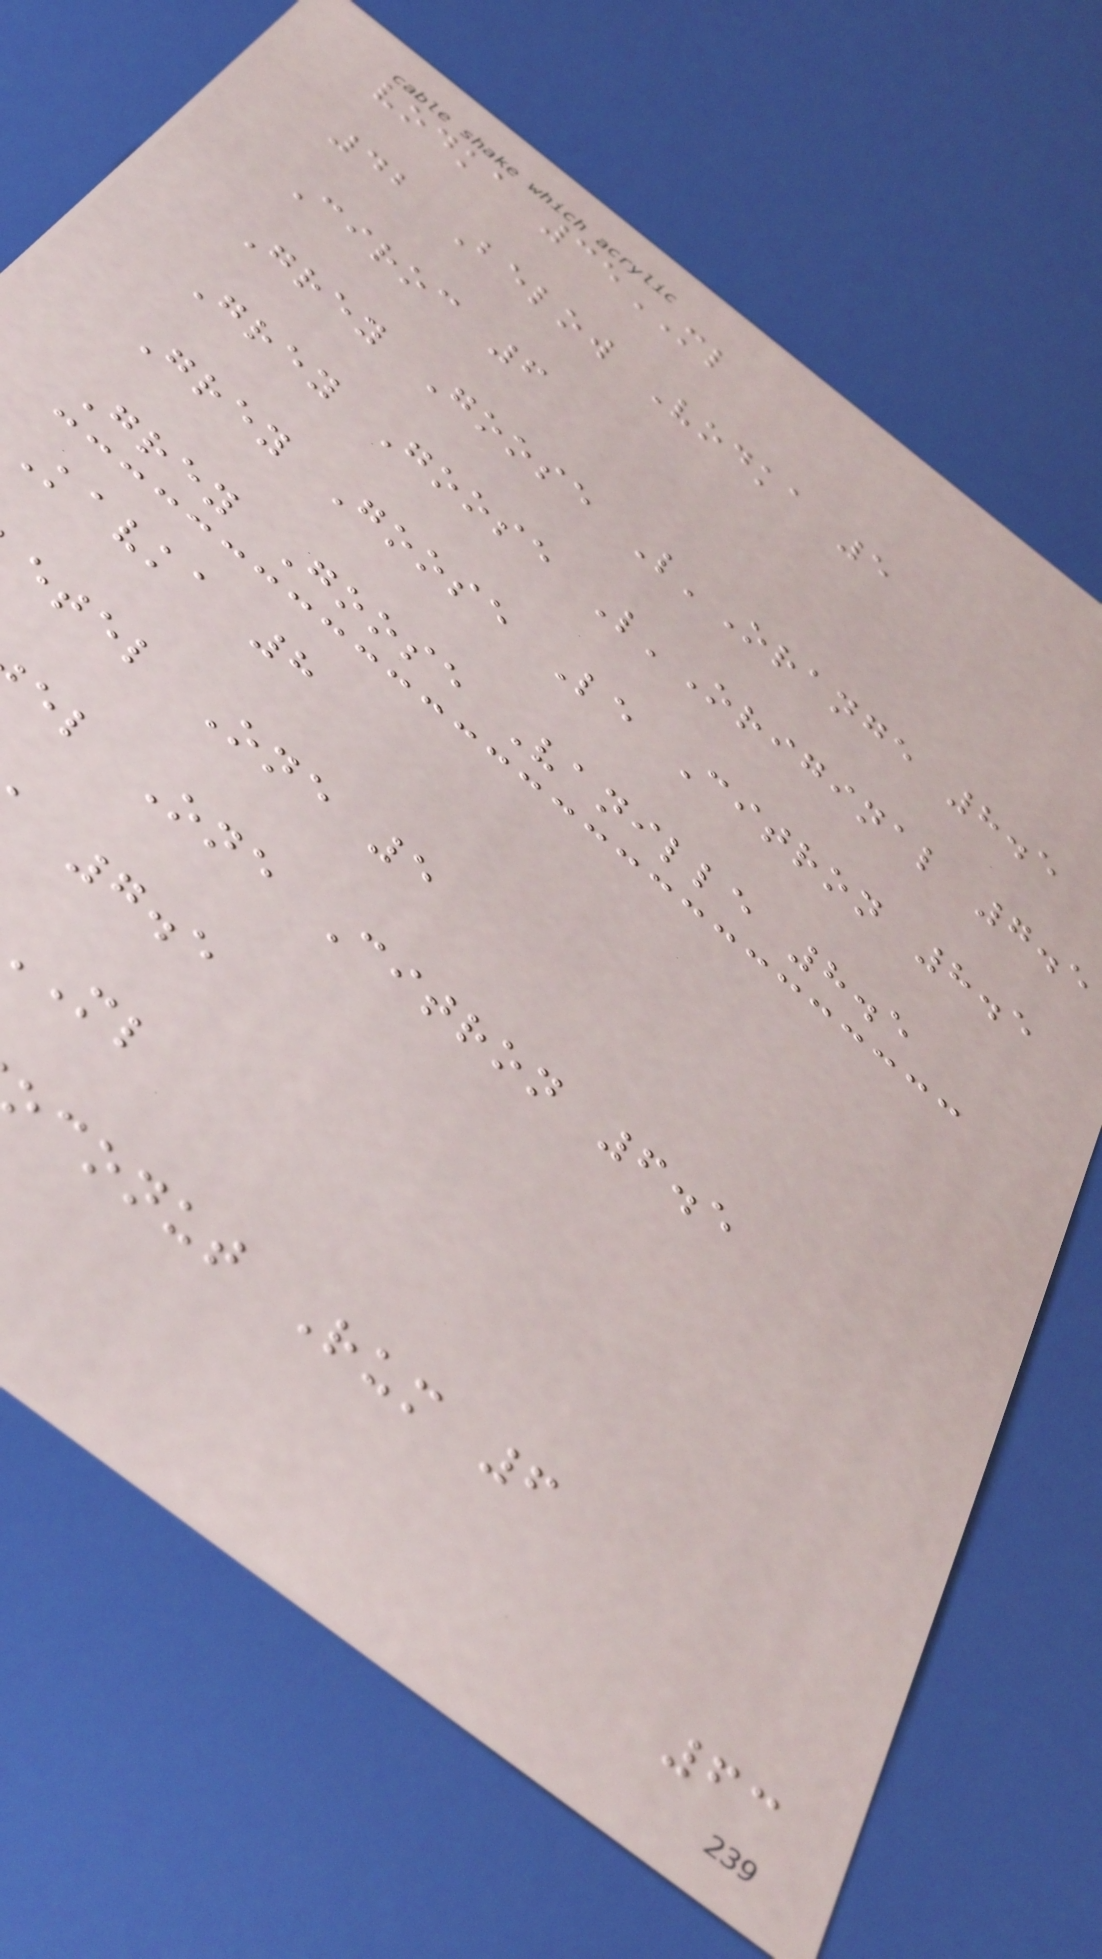vodka 35ML
42 Below Vodka 5
Ciroc 6
Grey Goose L'Orange 8.5
Grey Goose L'Original 7.5
Grey Goose Le Citron 8.5
Grey Goose Vanille 8.5
Kavka 8
etel One 5
el One Citron 6.5
7.5
oconut Rum 6
63
